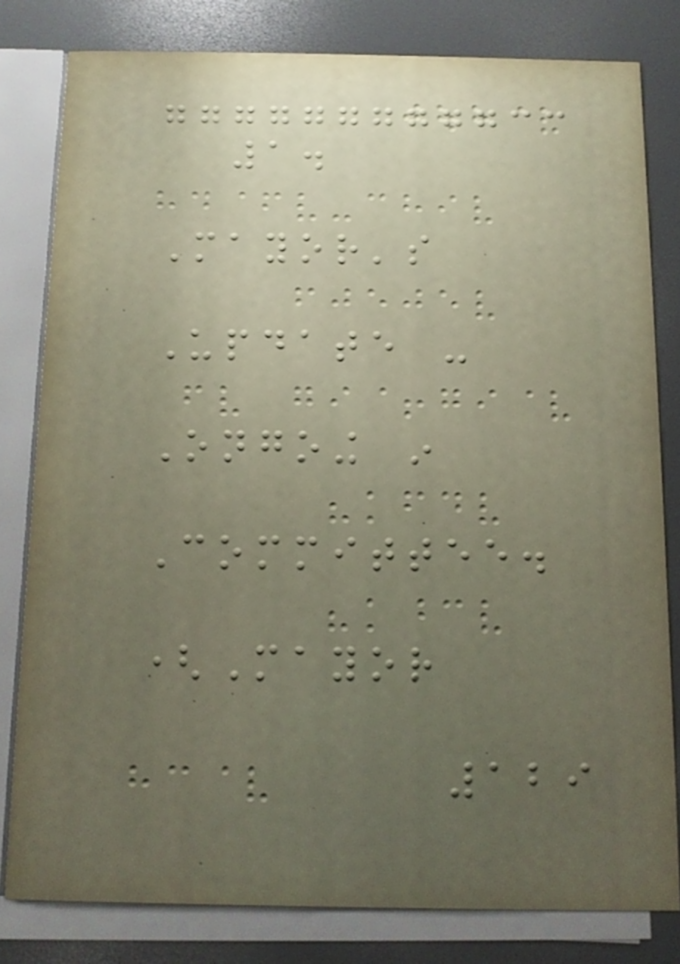1.
Mayor's
Update -
Ongoing in
Committee.
(Mayor
129
